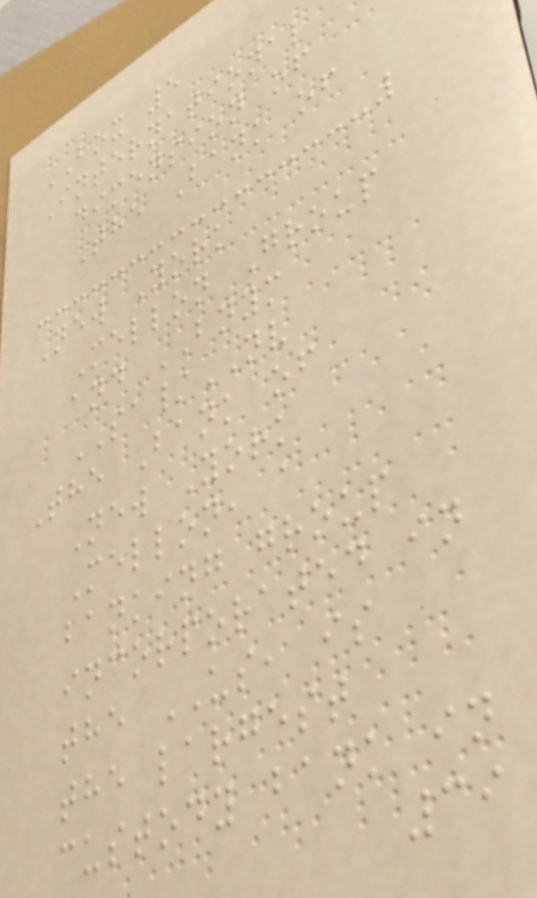BOX 5
International
dimension of
The Bank of
New York
Mellon Group
and BNYM
SA/NV
The Bank of
New York
Mellon, a
banking group
incorporated in
the US, is
the largest
custody bank in
39
